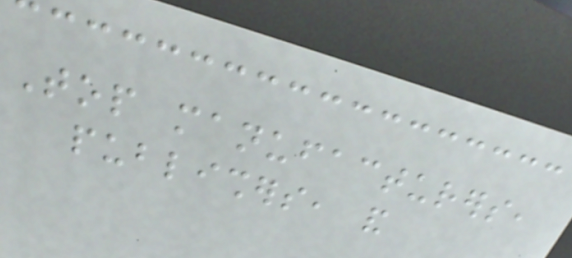Top manufacturers,
publishers, and
